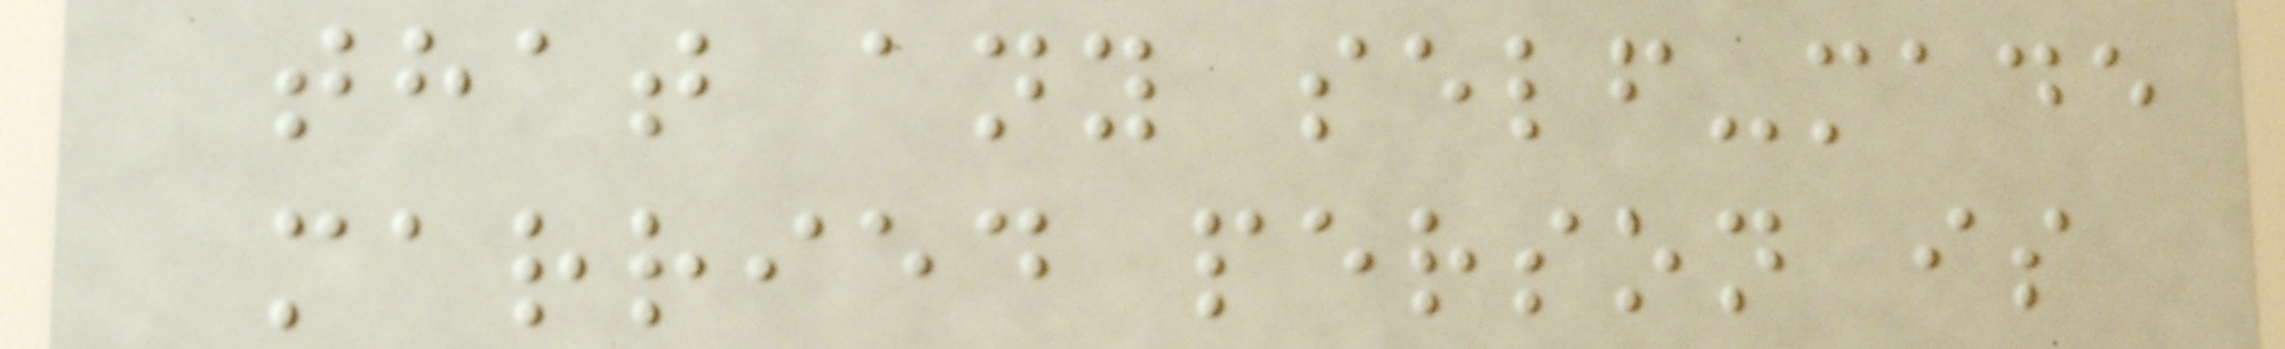that any self-made
married person is
